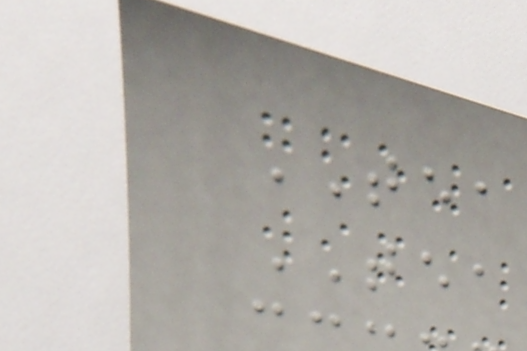TEA
TEA
